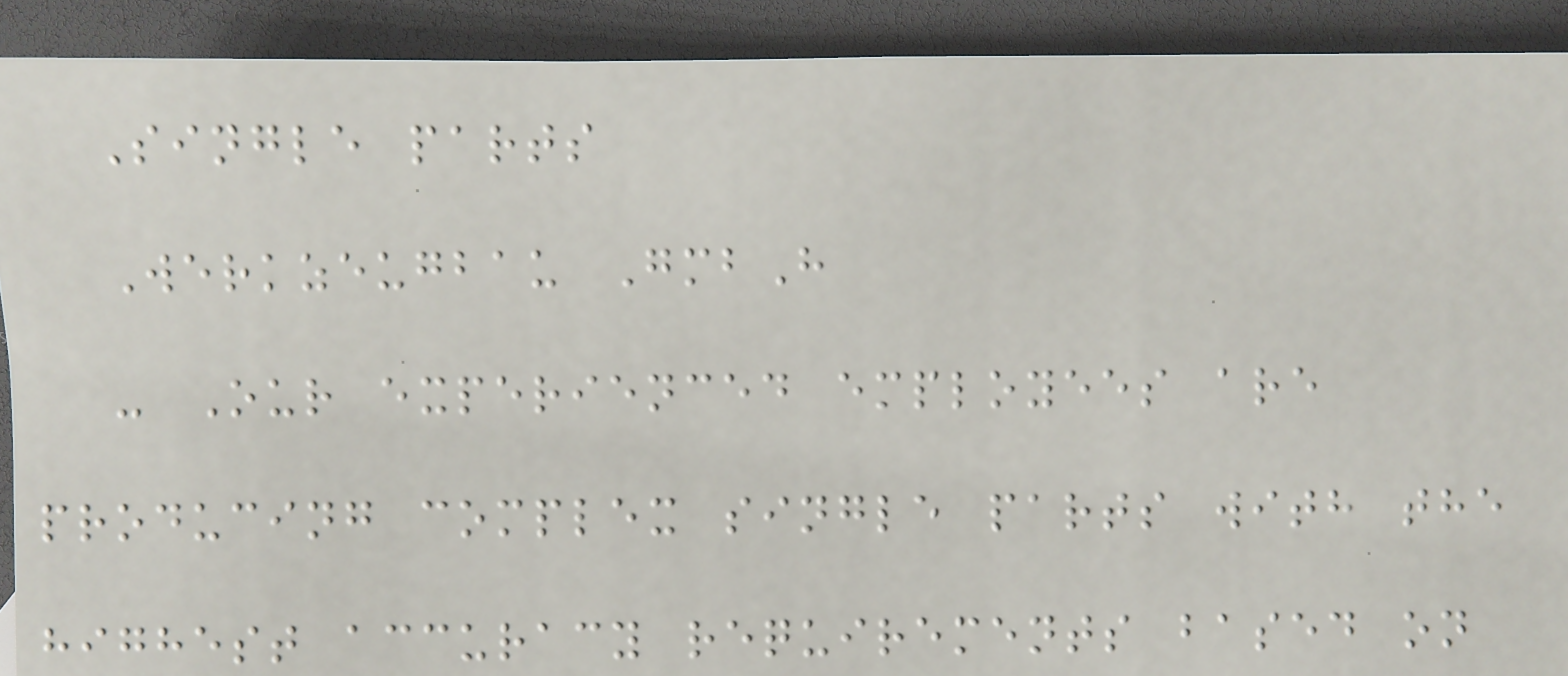Single parts
Werkzeugbau GmbH
- Our experienced employees are
producing complex single parts with the
highest accuracy requirements based on
